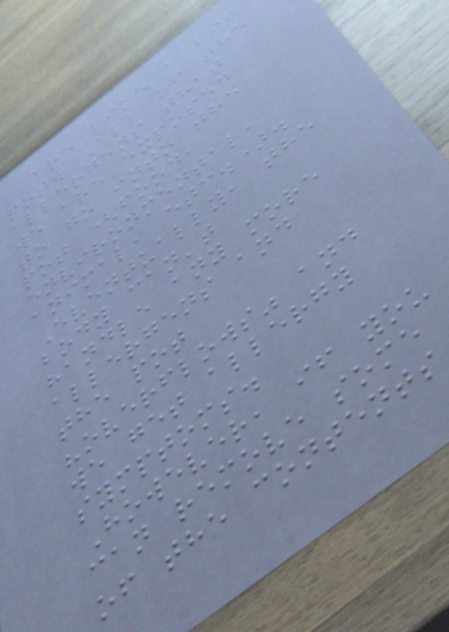are like a big
pot. All of the
allergens that
we are exposed
to go into the
pot (food,
environmental,
animal, etc.).
Eventually, the
body can't
handle any more
allergens and
the pot
"overflows" and
we get allergy
symptoms.
However, if you
can remove some
of the contents
